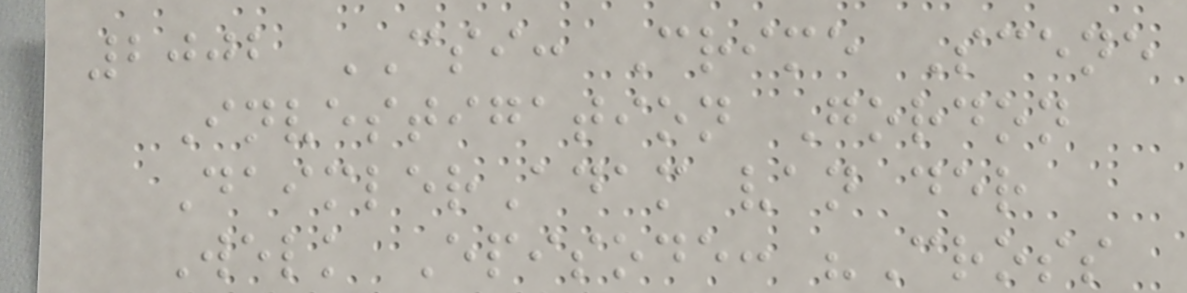2002 CSI: Crime Scene
Investigation Gordon
DaimlerAdam van der
Welk Episode: "Cross
